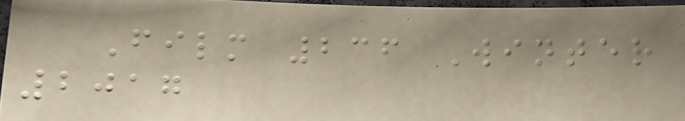Film 236 Winter
2017
